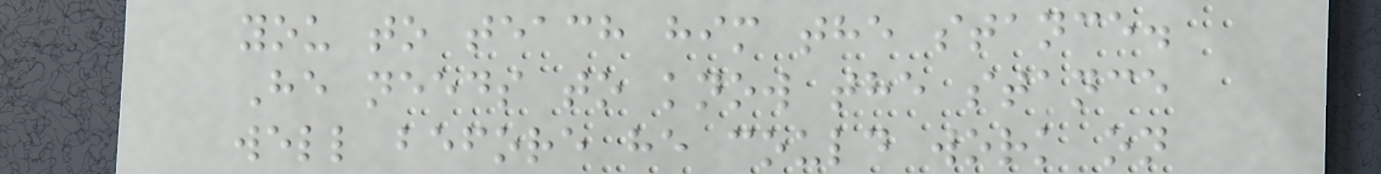you to teach him the stance.
He needs to know the stance
well before he could work on
